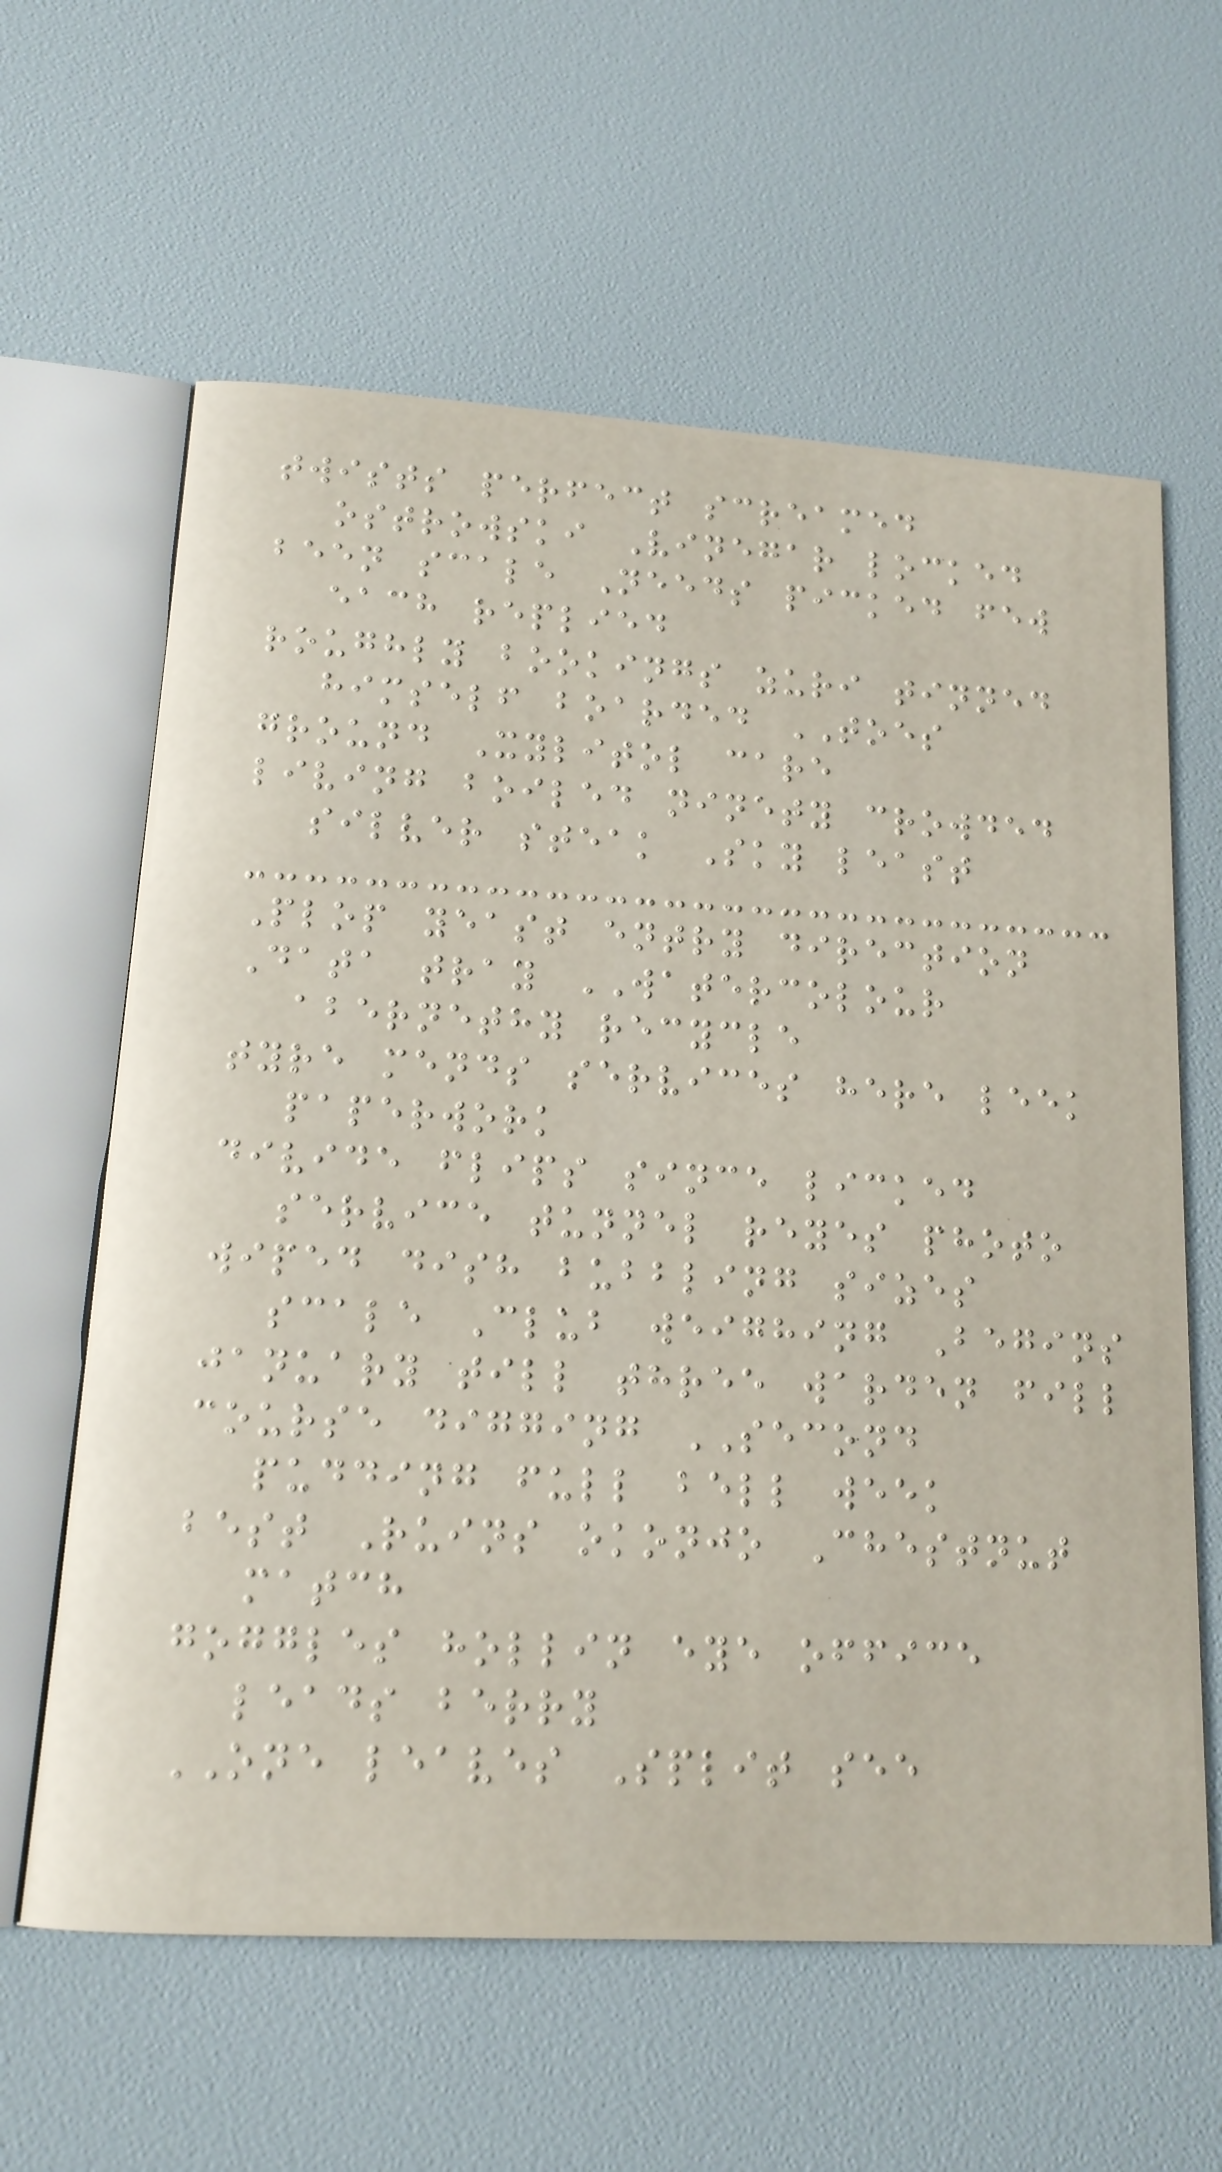twists perfect screamed
ostrowski Vinegar locked
been scale Needs picked few
each replied
roughly bookings zuri tinned
himself boarded TOES
ground Xylitol care
living boiled ninety crowded
silver steak Sky least
Plop yeast entry direction
Data tray WATERCOLOUR
abernethy recycle
tyre mends services here leek
paperwork
divide flips since licked
service tunnel reyes photo
wiped dish bubbling sizes
scale Club weighing Begins
january till three warden fill
course digging SECOND
pudding full bell week
best Ruins okonjo Chestnut
match
goggles hollin eye office
leads berry
ONE leaves Split see
